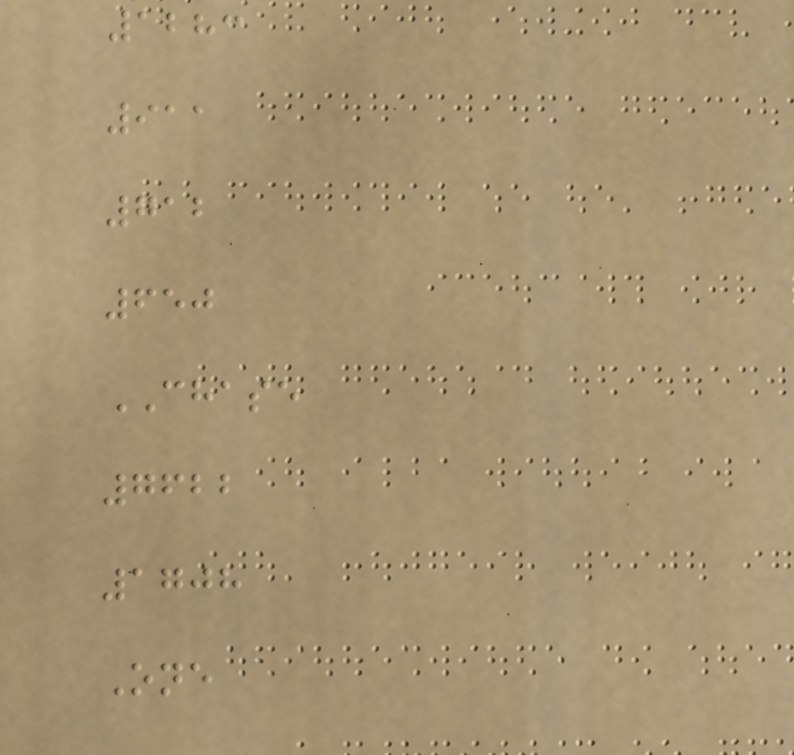1283
911
712
650
CHASE
7622
1708
One
